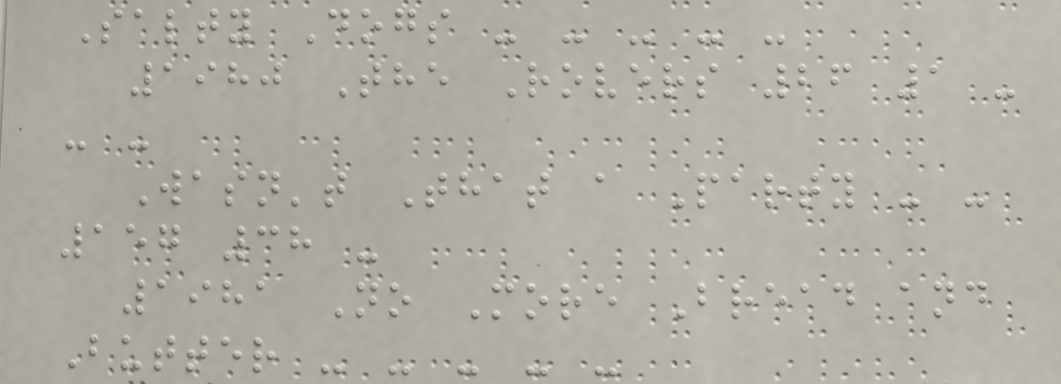Salty Dogs - - - - -
1980 The Rovers 26 1 -
- -
Wasn't That a Party - -
157 38 -
1981 No More Bread and
Butter - - - - -
